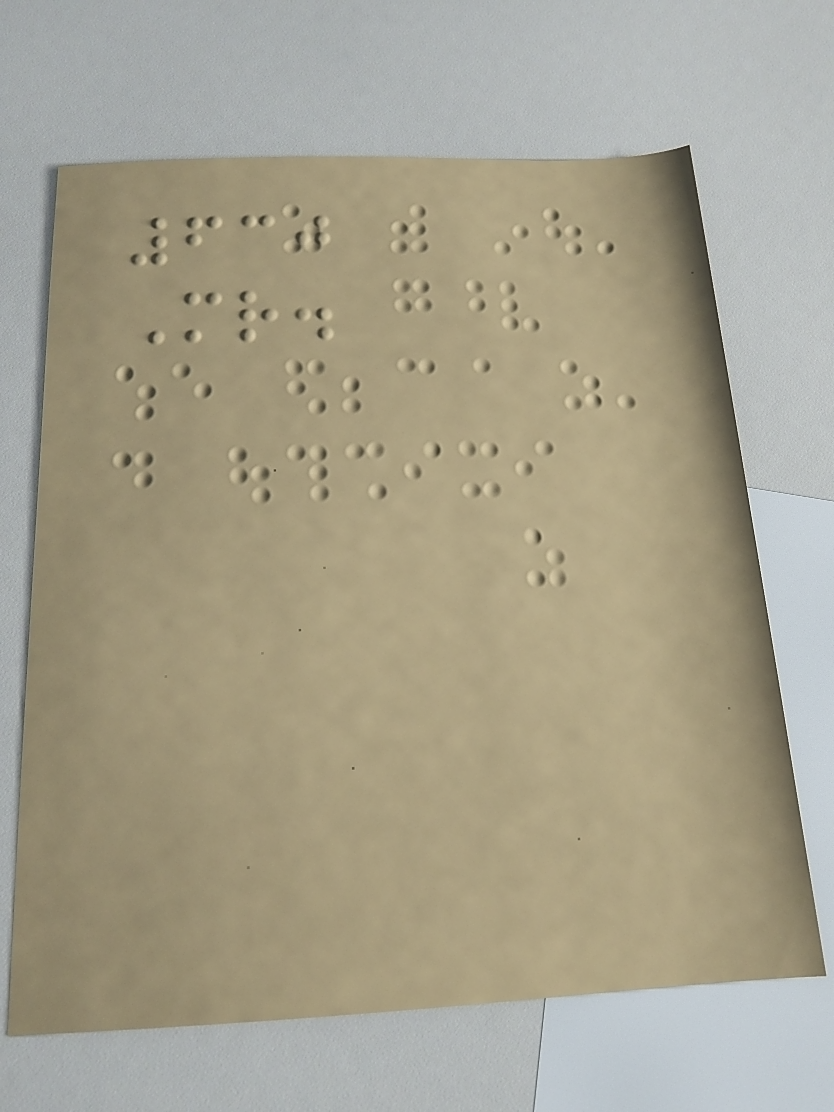630
Mr.
